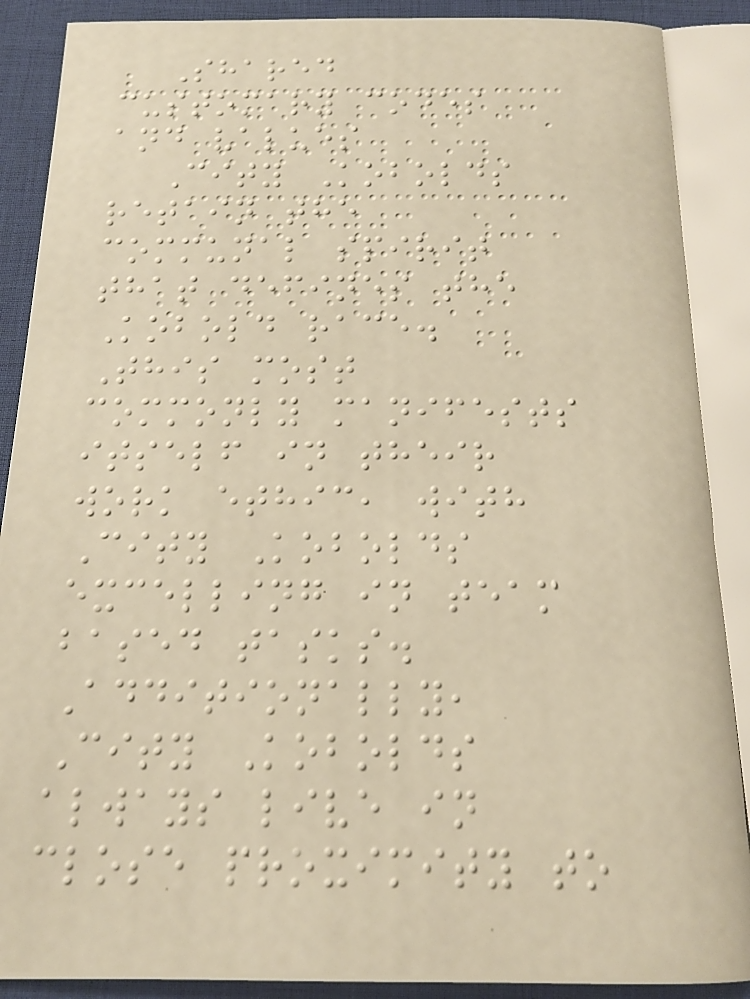Shared
customary codes
and values
City Kobolds
retain the
communal spirit
that defines the
Kobold race.
This most
commonly manifests
itself in their
work ethic, with
City Kobolds
excelling in team
based tasks.
Additionally,
City Kobolds
always live in
close proximity to
